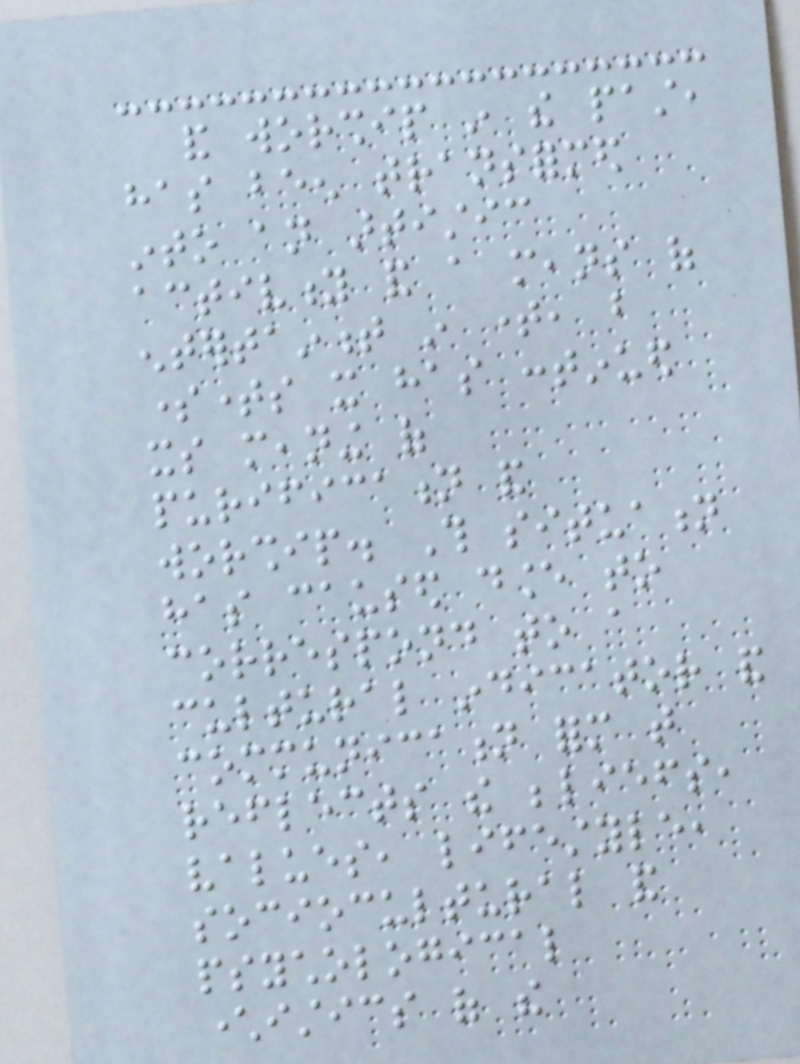and worship in the past,
has been transformed
into an artistic
activity and a means of
entertainment in time, but
sometimes it has continued
its meaning of
purification and
worship. This situation
has caused dance to
correspond to a
cultural indicator and
communication form that
reflects the beliefs,
values, lifestyle,
sociocultural and
psychological
characteristics of the
